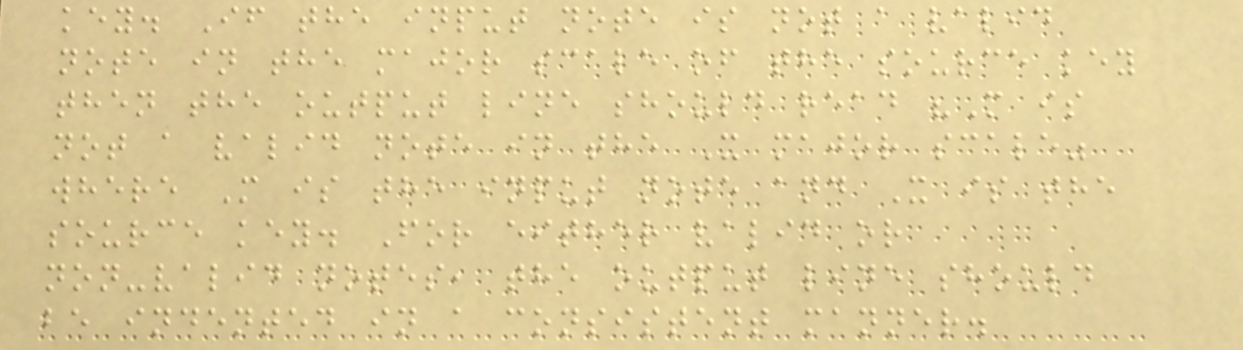key. If the input note is not a valid
note in the major scale of the source key
then the output line should read "M is
not a valid note in the X major scale"
where M is the input note and X is the
source key. For either valid or
non-valid notes, the output line should
be indented in a consistent manner.
